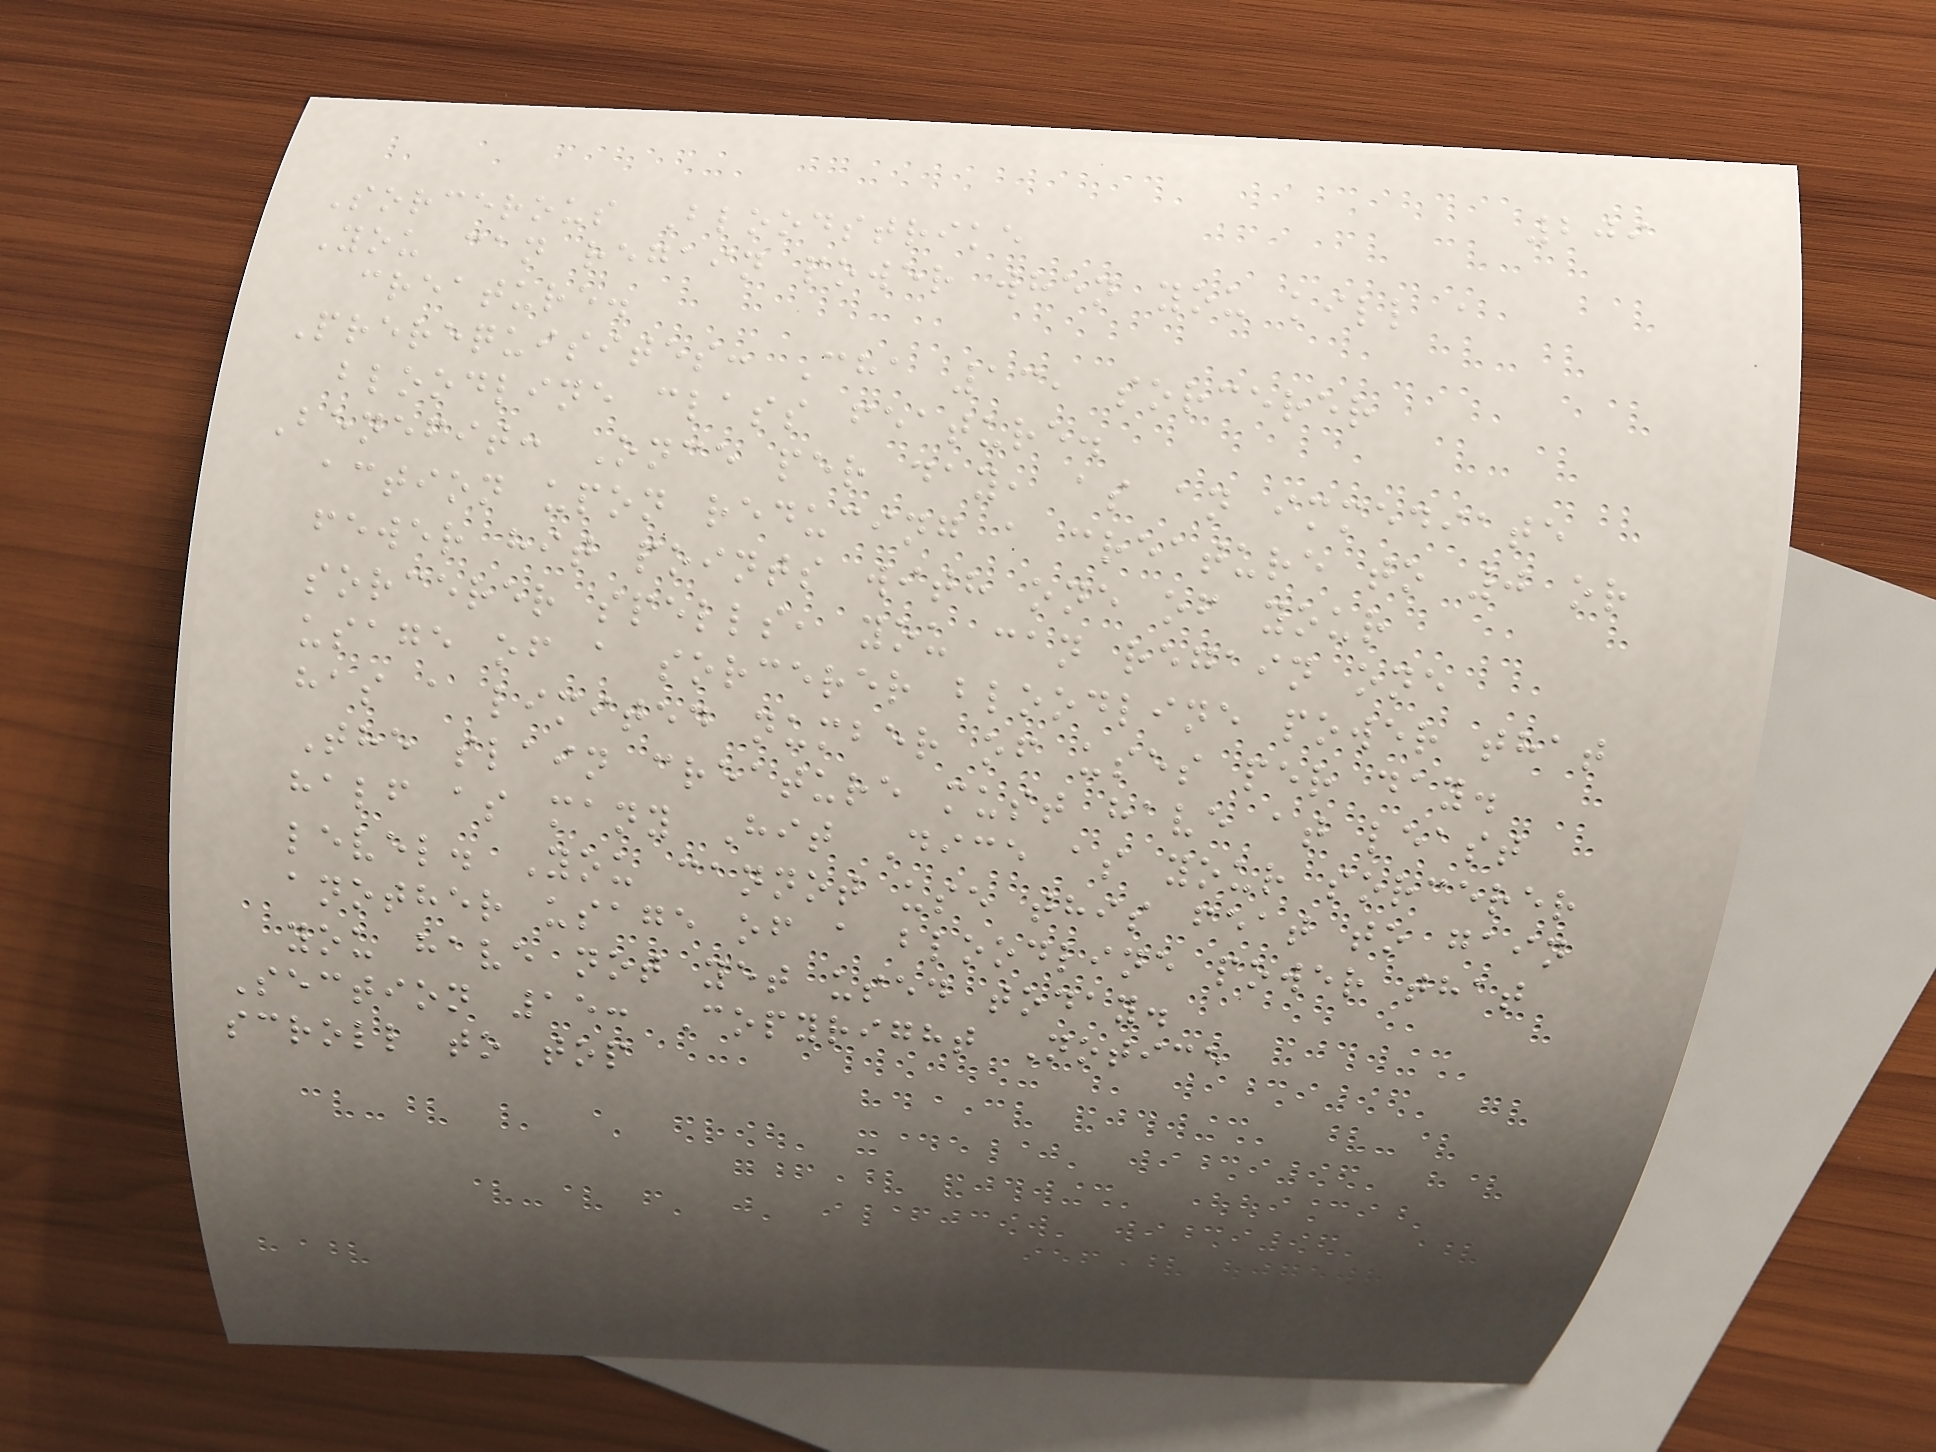209
Sorcerous Bloodstrike
You can regain power when you kill a
creature.
Prerequisites: Cha 13, sorcerer
bloodline class feature.
Benefit: Once per day, as an immediate
action upon reducing a creature to 0 or
fewer hit points with one of your
sorcerer spells, you can regain one
usage of a sorcerer bloodline power that
has a limited number of uses per day.
The slain creature must have at least
half as many Hit Dice as your sorcerer
level. You cannot use this feat to gain
another usage of a bloodline power that
you have not yet used today.
Section 15: Copyright Notice
scroll to top
